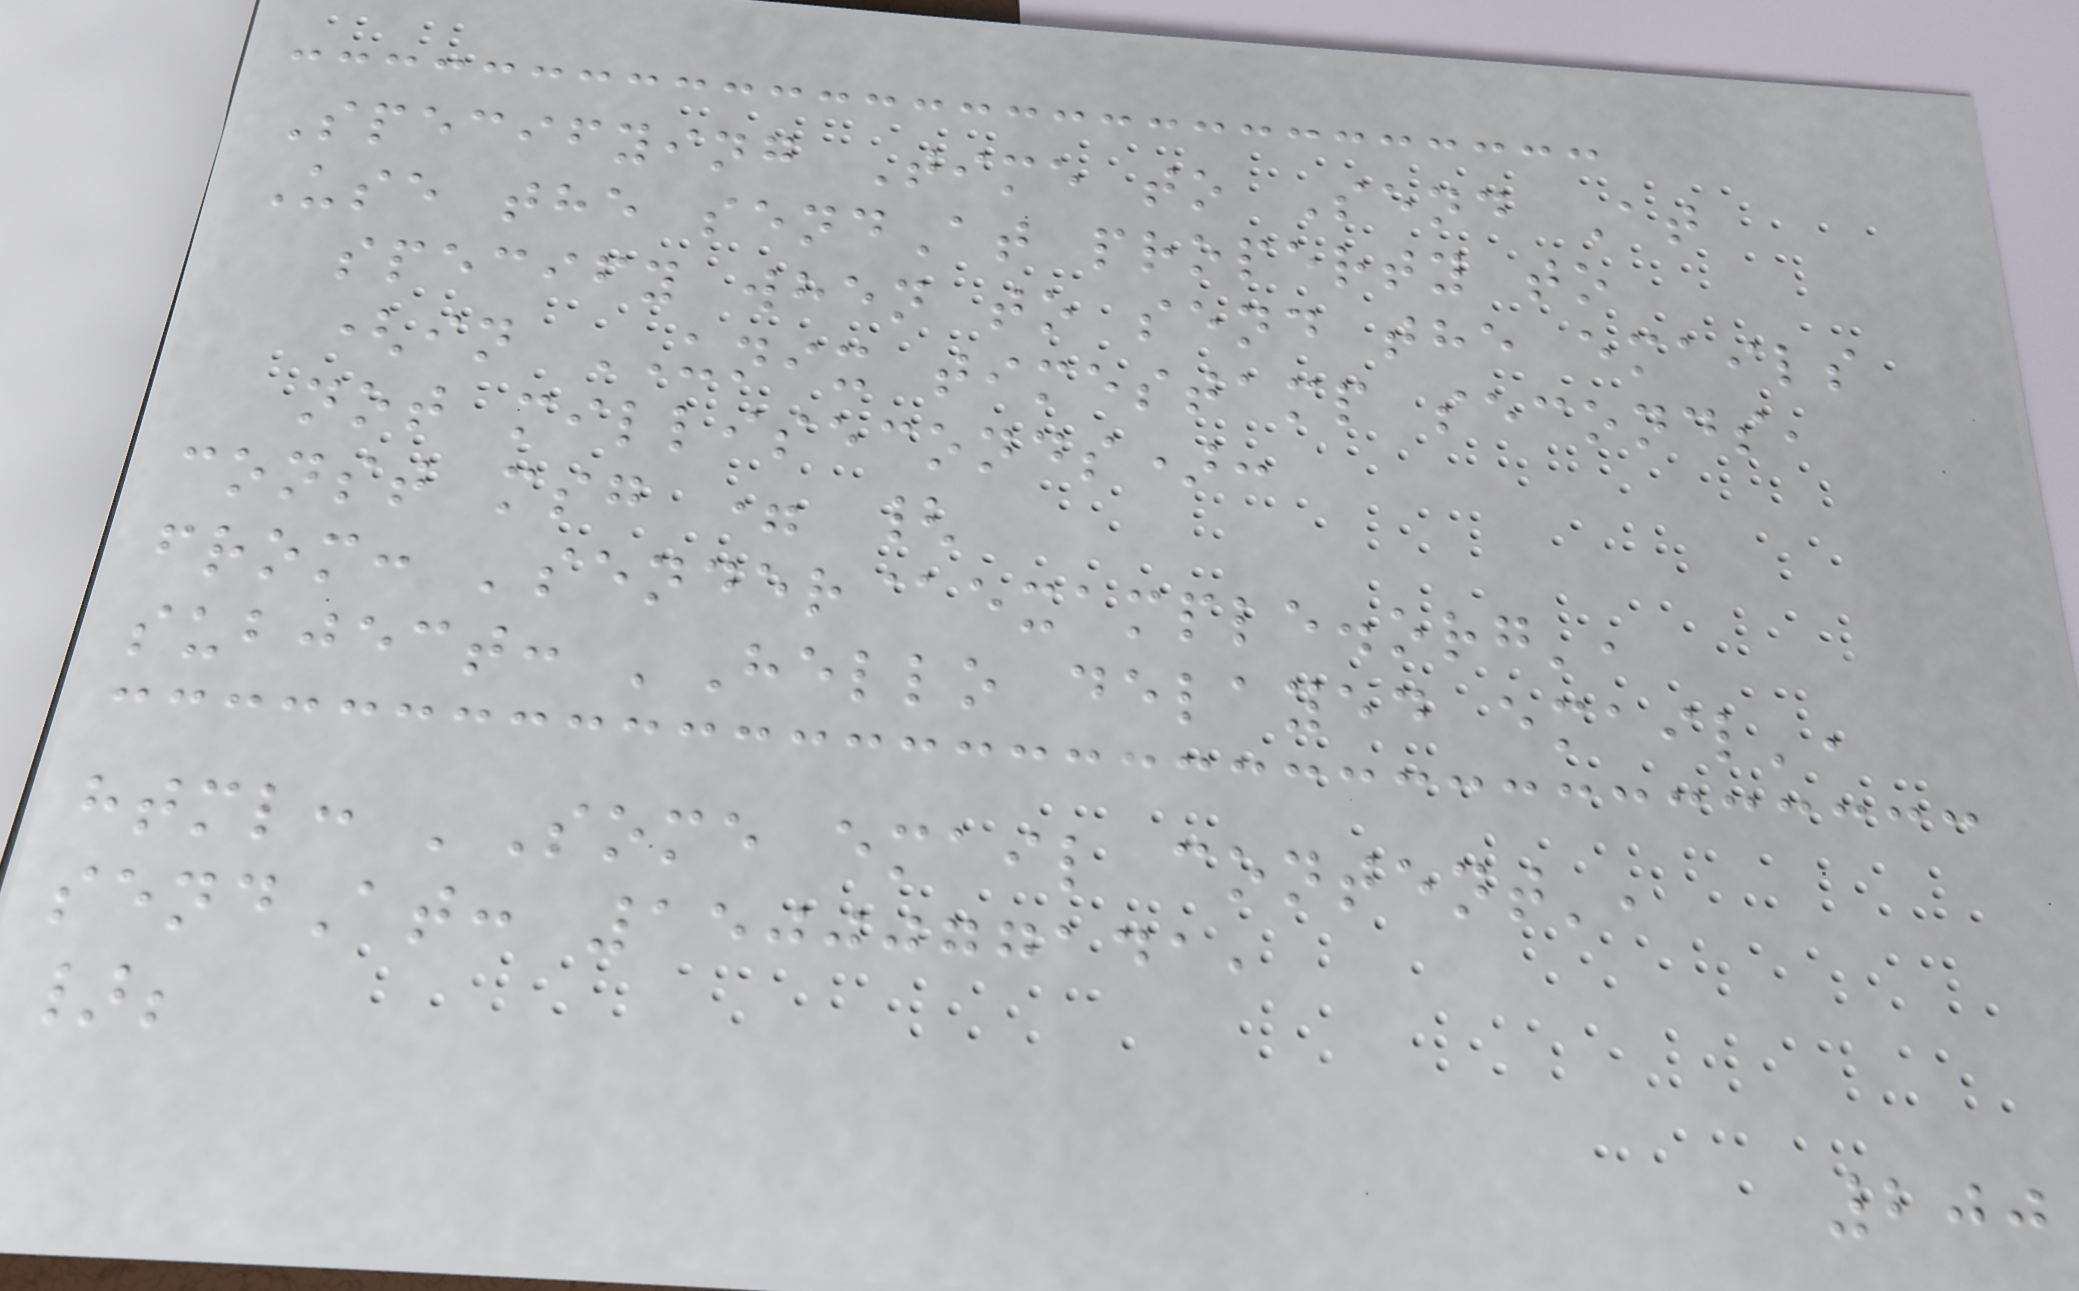Specifying Time to Send At
Use the sendAt property to
specify when to send the emails
(in UNIX timestamp seconds,
not milliseconds):
const msg = {
from: 'sender@example.org',
subject: 'Hello delayed email',
html: 'Some email content',
sendAt: 1500077141,
};
200
